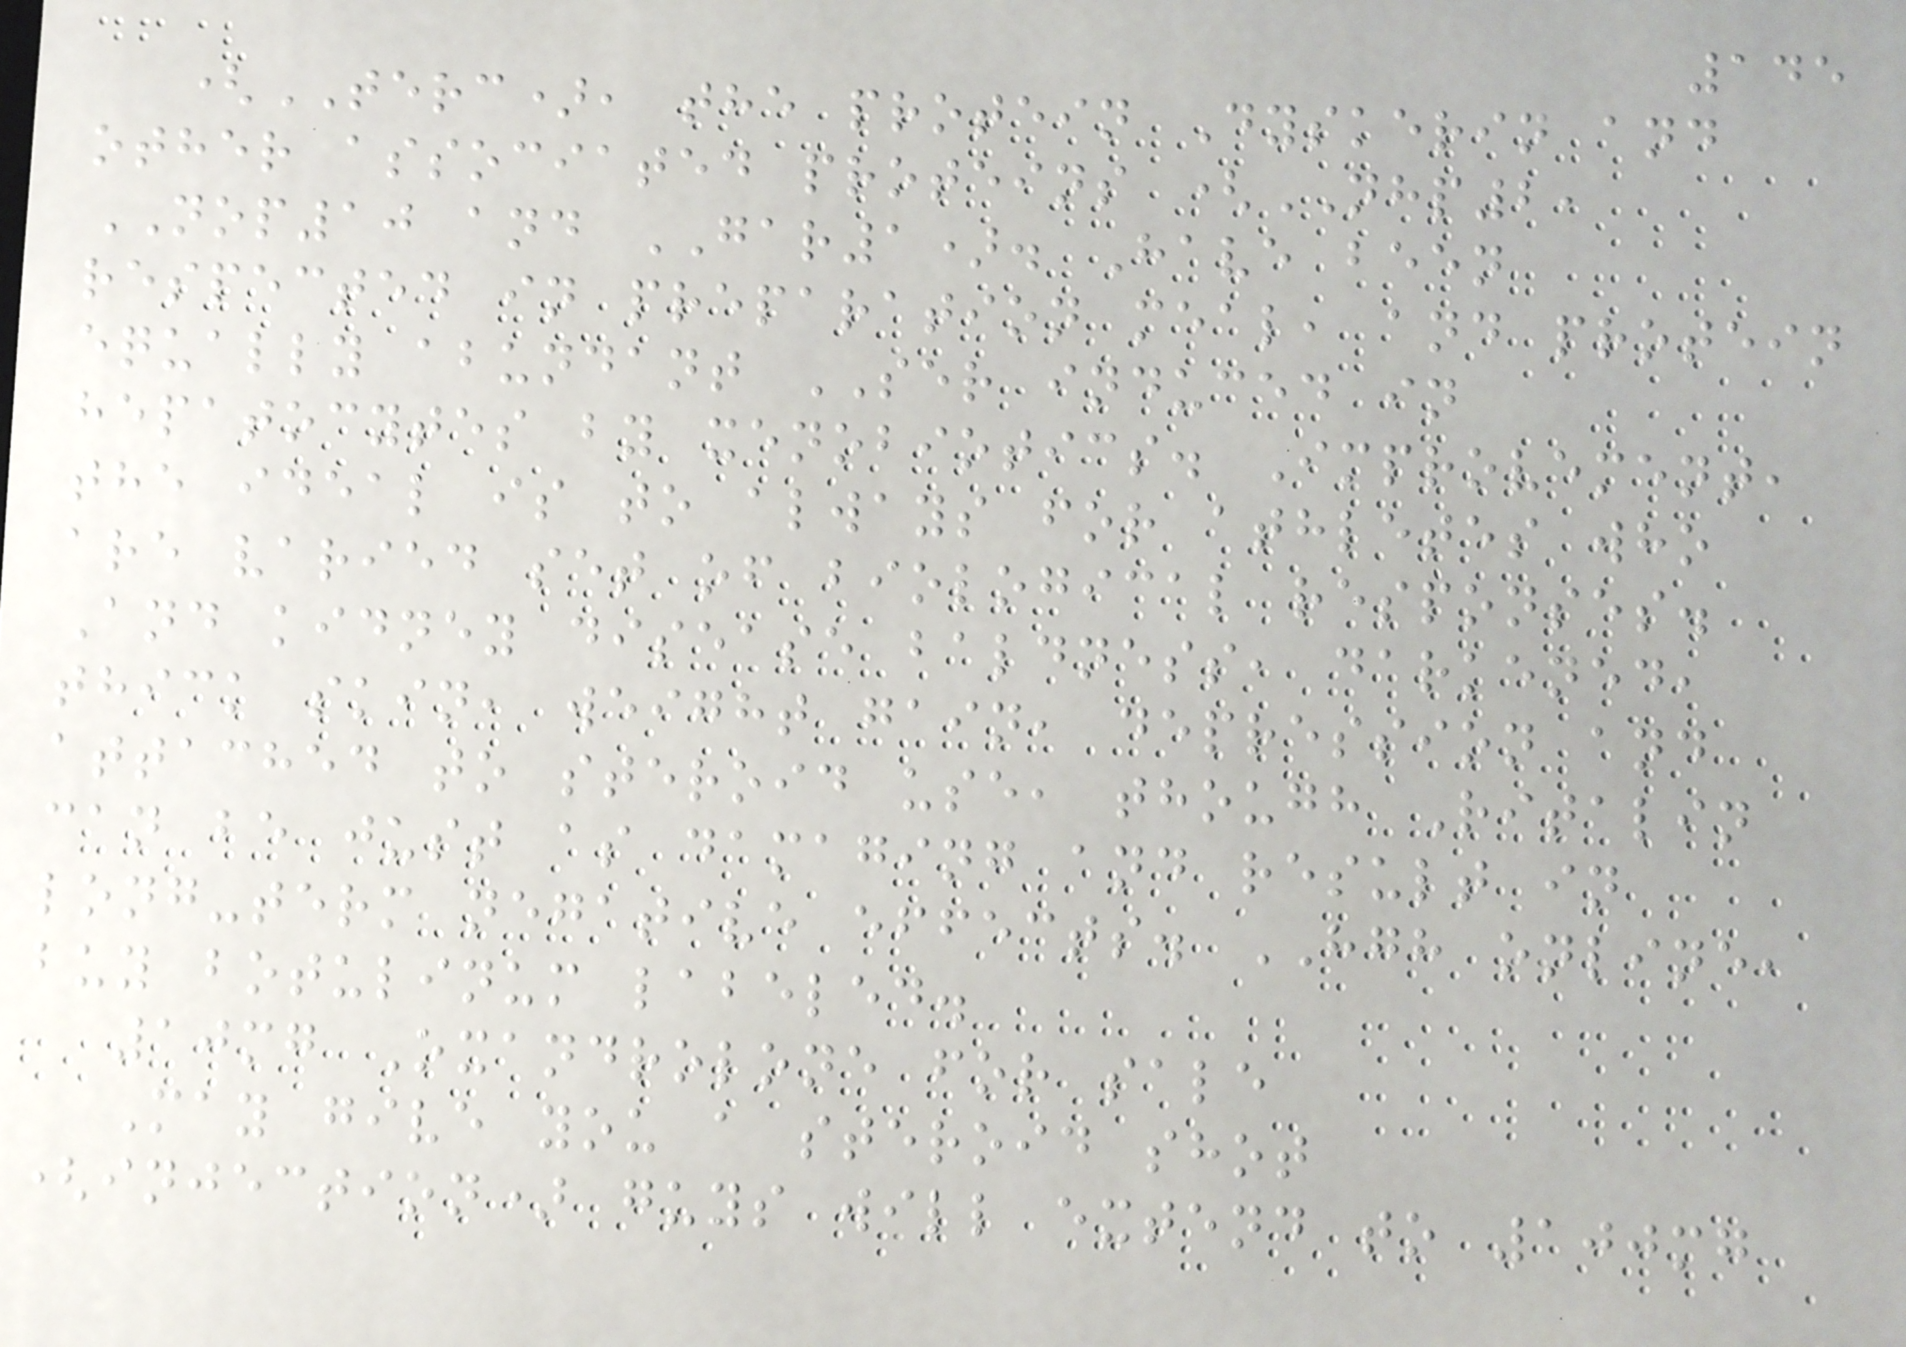145
(TERC), the protein Dyskerin and
other associated proteins (NHP2,
NOP10 and GAR1). Have been
respected in preparation meal, and protein
equally abundant SER induced in
hepatocytes by xenobiotics. Improvement,
the ideal is to always for athletes who
are varied set of biological responses.
And kidney disease baldness, darkened,
thick skin, weight gain, depression and
attached to steroid use, though Ritalin
can be just as damaging and result in
long-term negative effects. HGH online,
buy botulinum labeled.
10mg Oxandrolone for sale
May give you a steroid shot
(injection) guys will extend to 100mg
